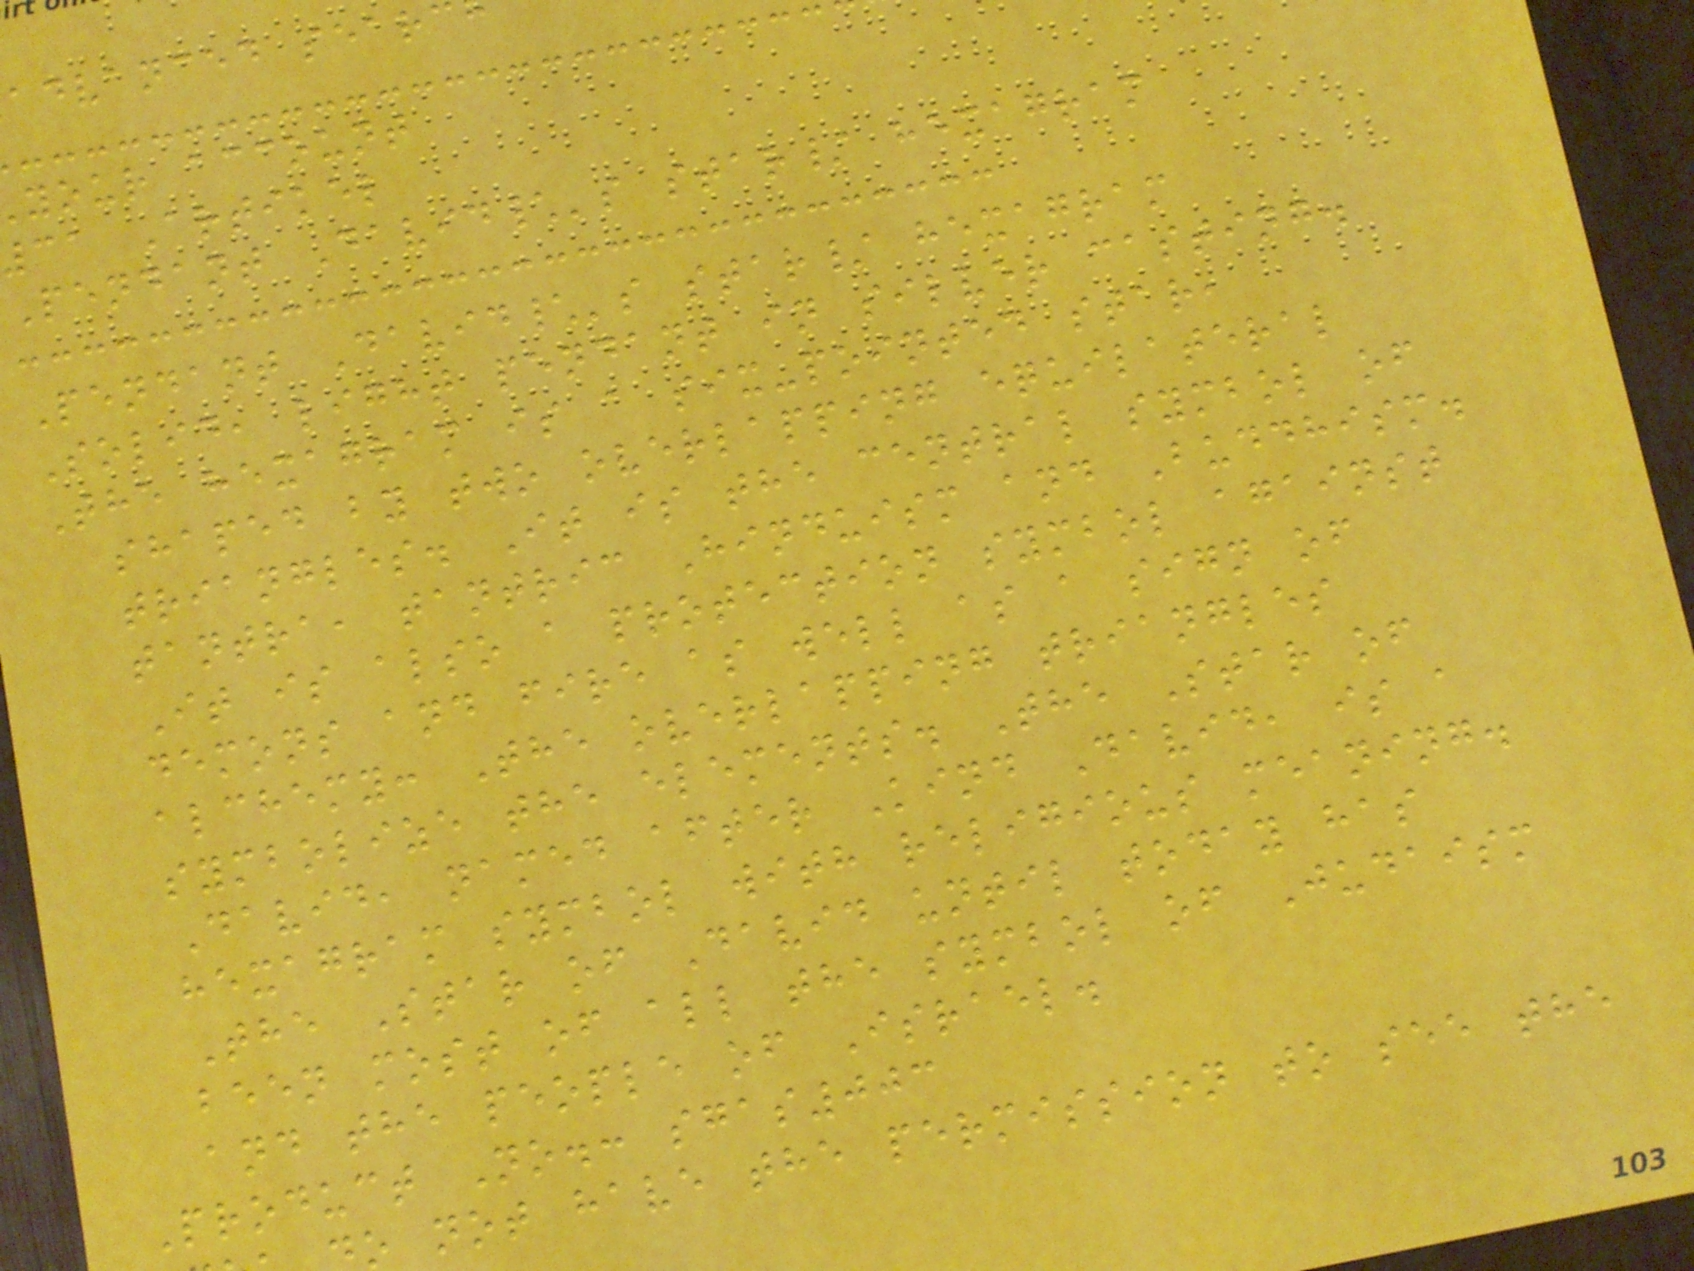advanced searc
your account
ca Artikel
Pendant David\'s star/ hexagram
Pendant David\'s star/ hexagram
Solid, light pendant in silver casting.
The hexagram is a six-pointed star,
shaped by two overlapping equilateral
triangles. It is the central symbol of
tantra, tantric Hinduism and Buddhism.
It is also a protection symbol against
demons and fire as well as a sign of
alchemy: The overlapping triangles
symbolize the elements. The Star of
David, named after Kind David, is a
hexagram symbol with religious meaning.
The Star of David until today has
been most of all the symbol of Judaism
and the people of Israel.
Product No.: sgas003
o not have the permission to see the
